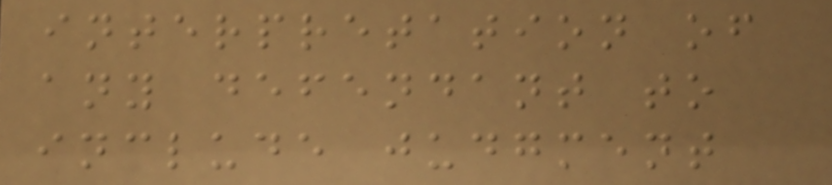interpretation of
any defendant to
include judgment
